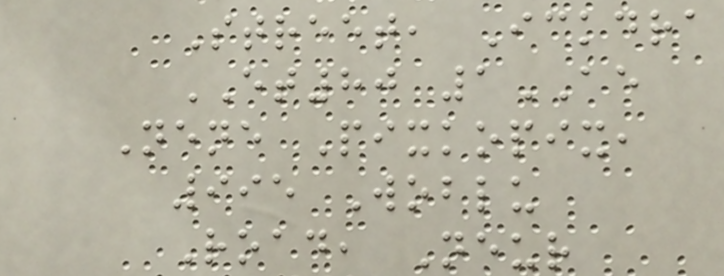Street, Ickdra
ET80 1AE
Nene Pixkopix,
995 Woblu
Road, Neur
